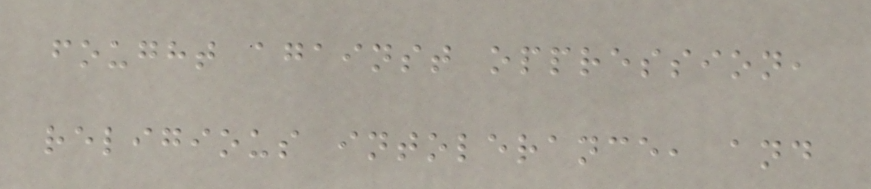fought against oppression,
religious intolerance, and
